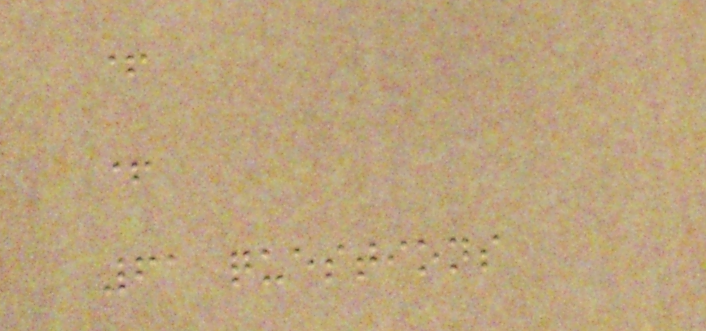+
+
61 questions
